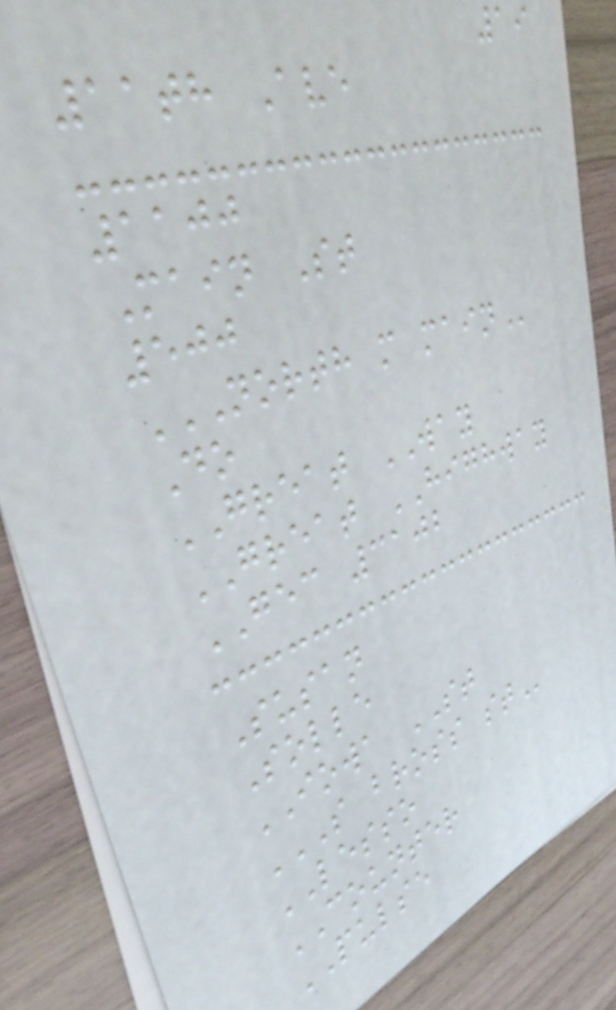19
11th Ave
1100
Main St
500
NORTH M MAIN
Do
GREAT WAY
GREAT HIGHWAY
GEC 3102
Susan
Solle
IOWA ST
S BROSS ST
LESSO
COUNTER
PULSE
